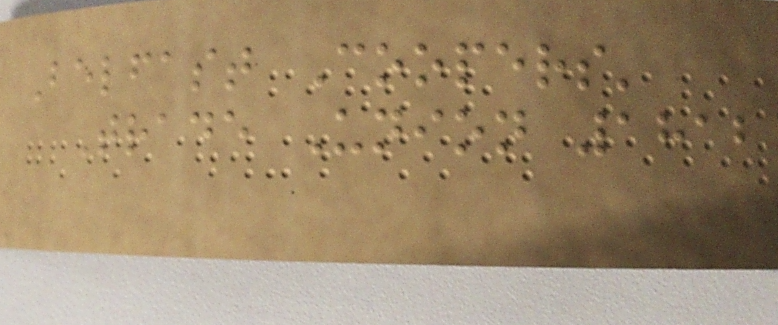Belfast Coopers'
Trade Union 1812
